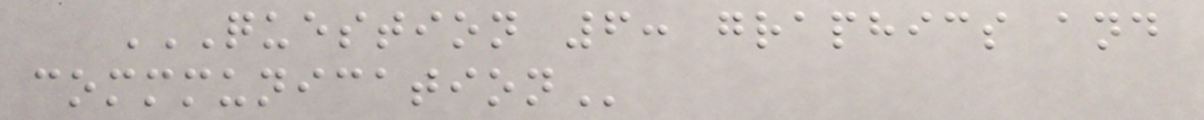QUESTION 6: GRAPHICS AND
COMMMUNICATION
